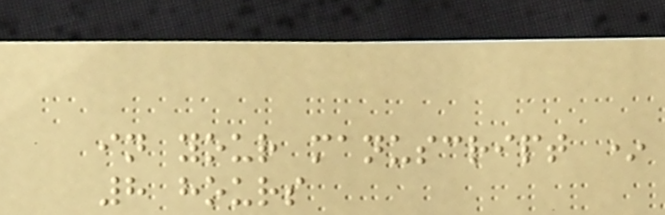in your manuscript *
8 hours
